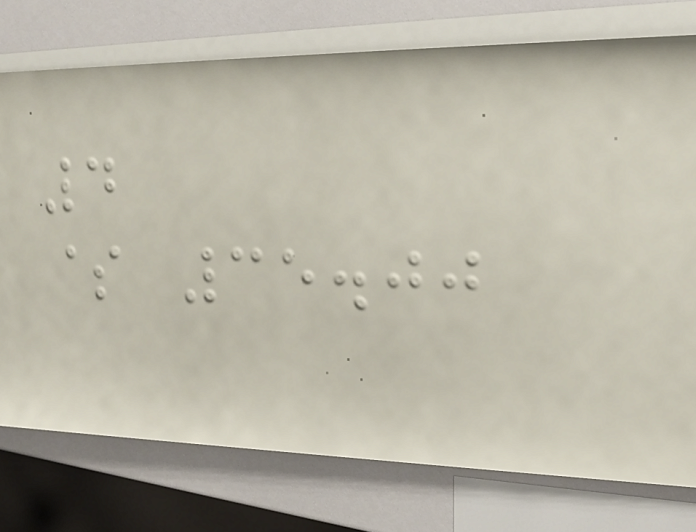4
$ 35.00
